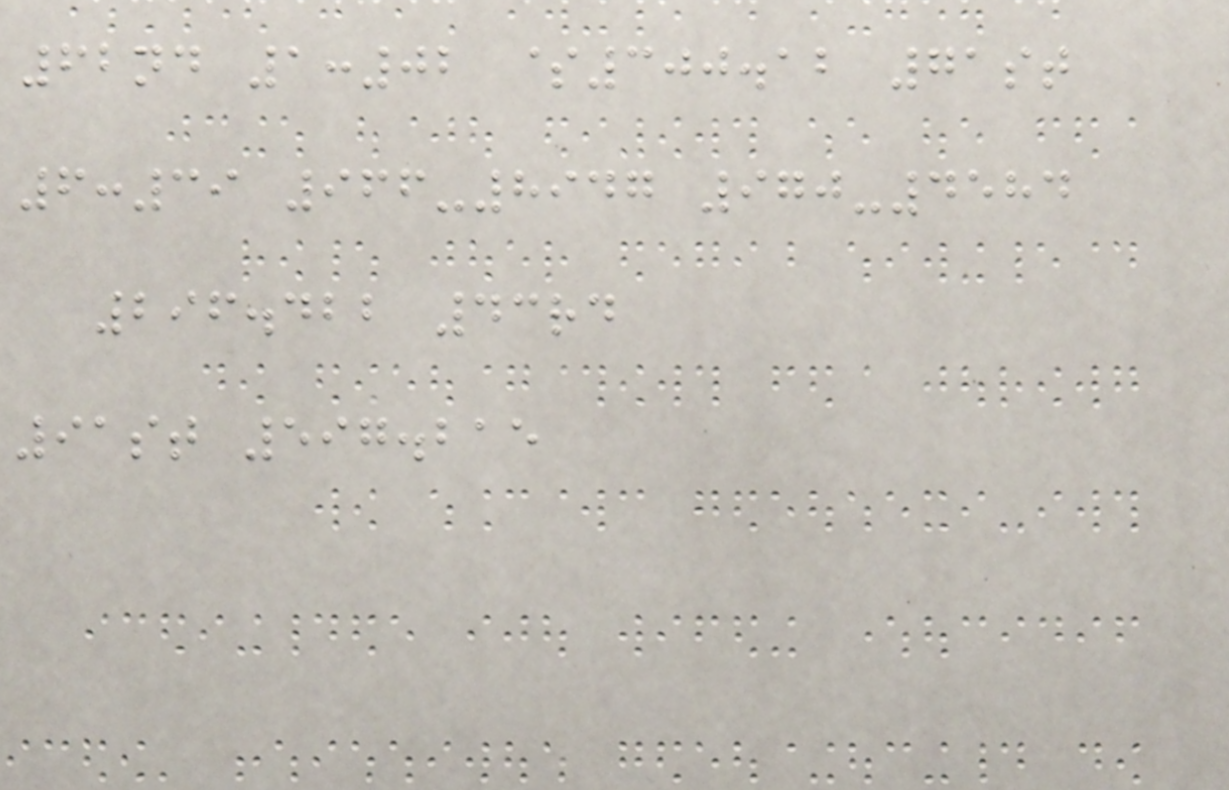62nd 1:02 $300.12 71st
6:39 966-8947 970-4584
296.422 43rd
91st 597.215
